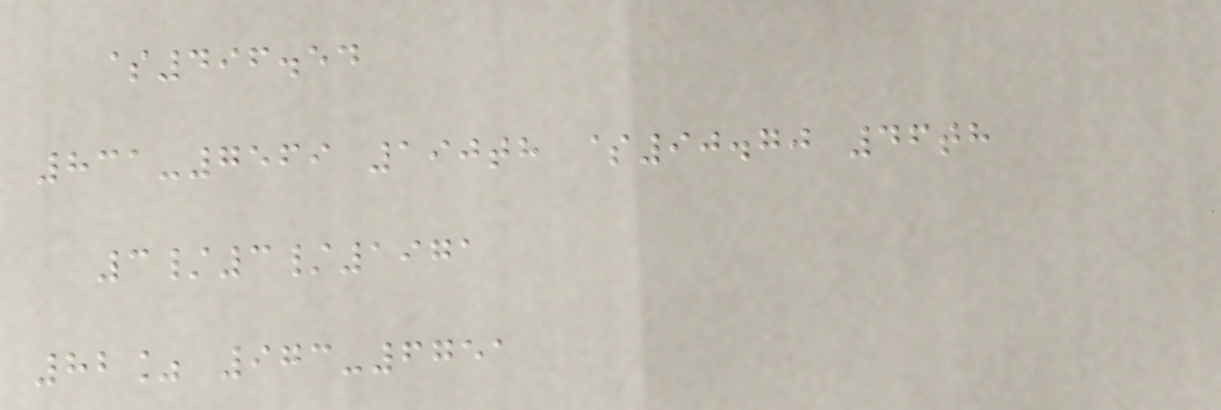$496.54
831-7569 190th $90.70 46th
3/3/1971
82% 973-6751
